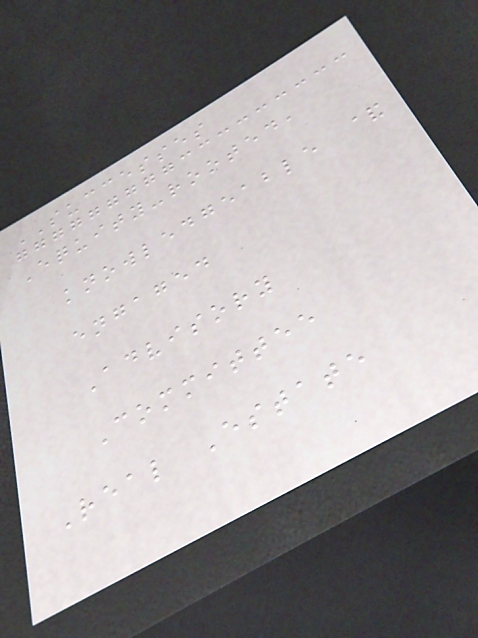SUCCESSES
Equity-rooted,
knowledgeable &
engaged
Advisory
Committee
Real Estate
